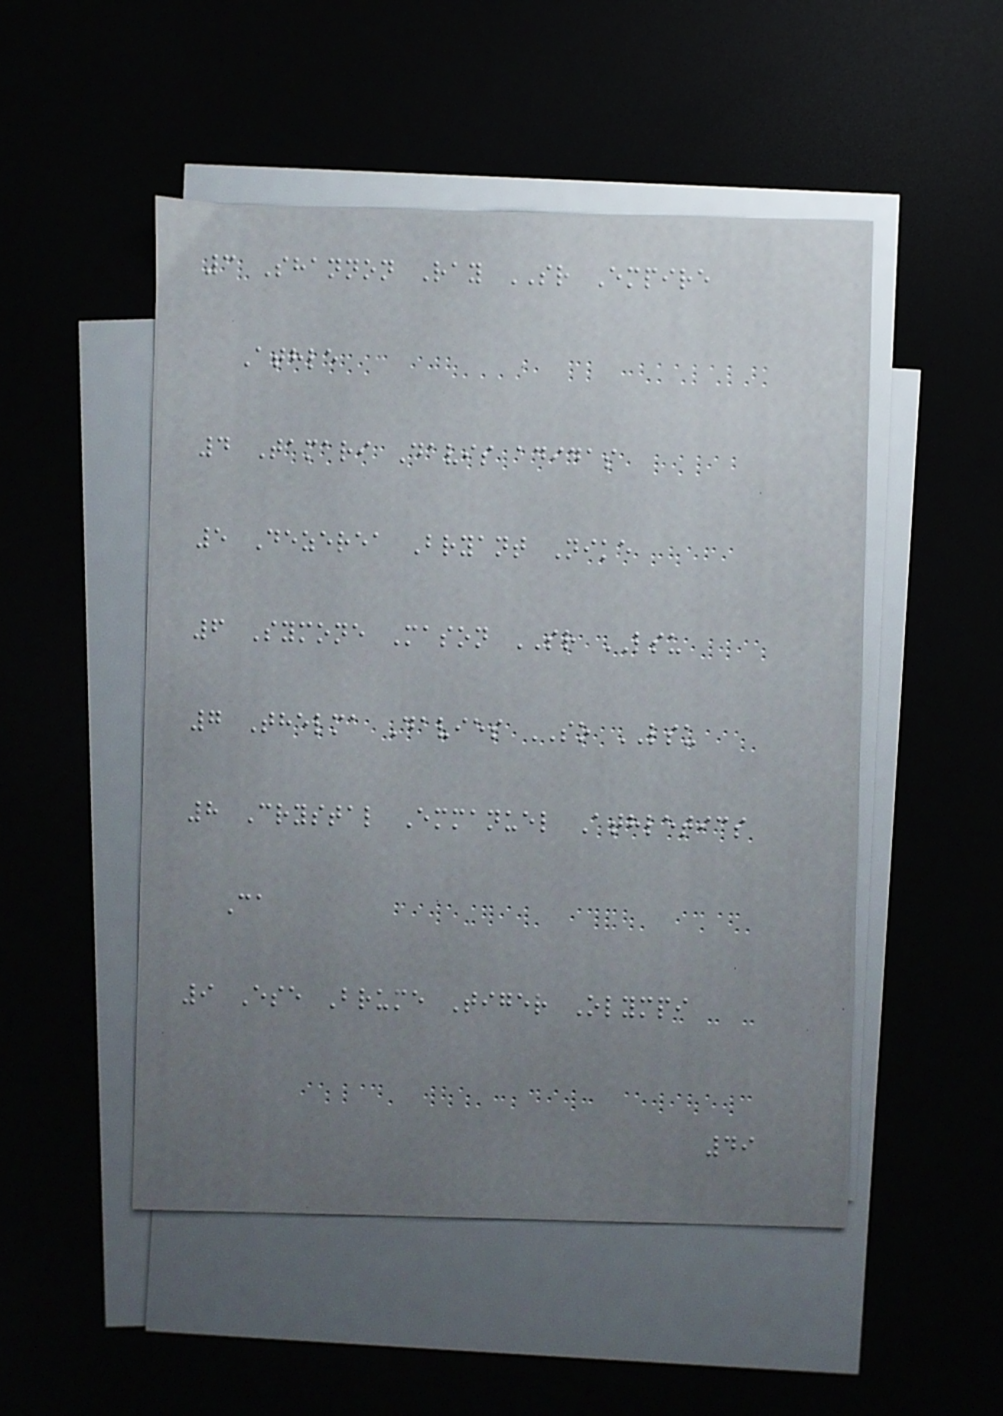3 Shannon Ray SR Empire
Athle
4 Tamari Davis adidas
5 Dezerea Bryant Nike
6 Symone Mason SR LSU
7 Thelma Davies SO LSU
8 Crystal Emmanuel Athletics
Ca
9 Ese Brume Tiger Olympi
49
